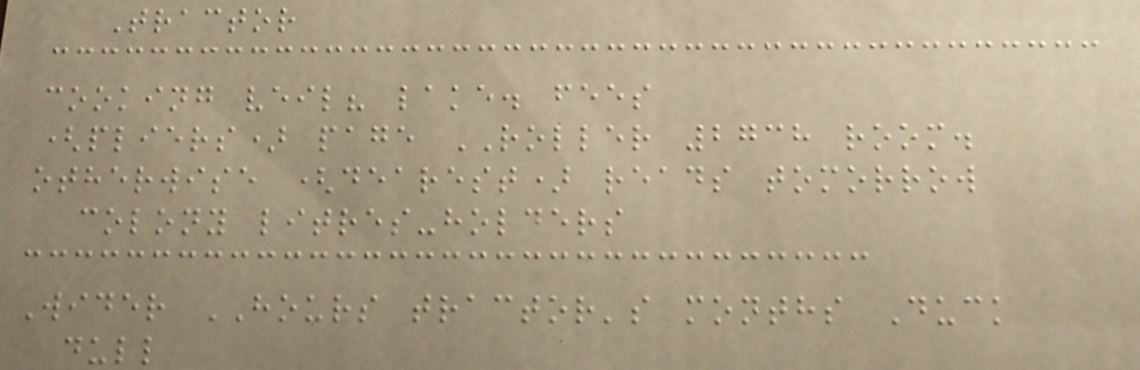Tractor
cooking veil? lake. fees
(pliers) page ROLLER 2738 room.
otherwise (dearest) reads tomorrow
colony litres-holders
Wider HOURS tractor's months Duck
dull
